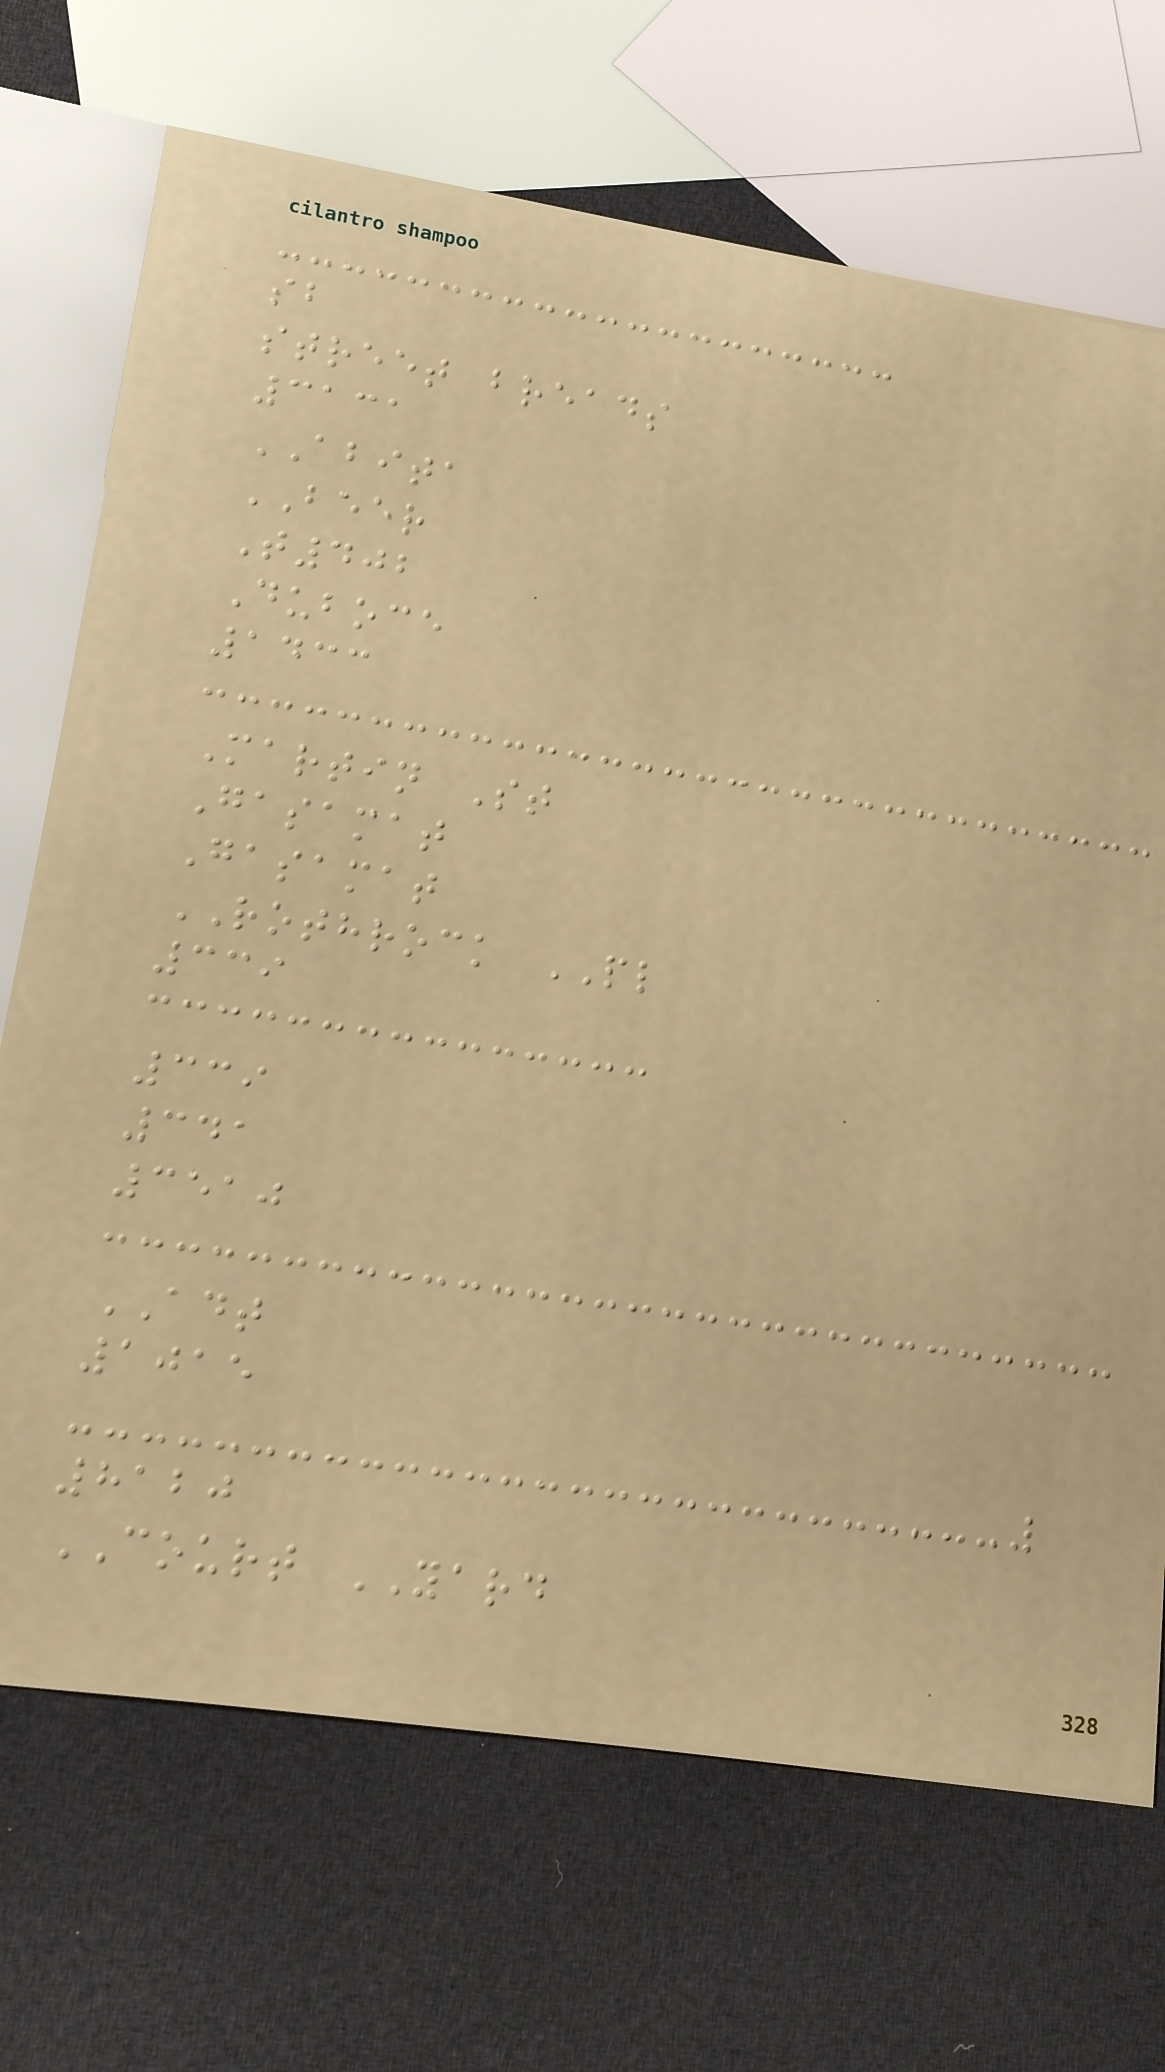sb
street breads
3131
ABITA
BEER
T402
Duboce
1433
Martin St
Gasamat
Gasamat
ROTHROCK PL
339
339
341
3510
ADT
1015
8120
COURT YARD
